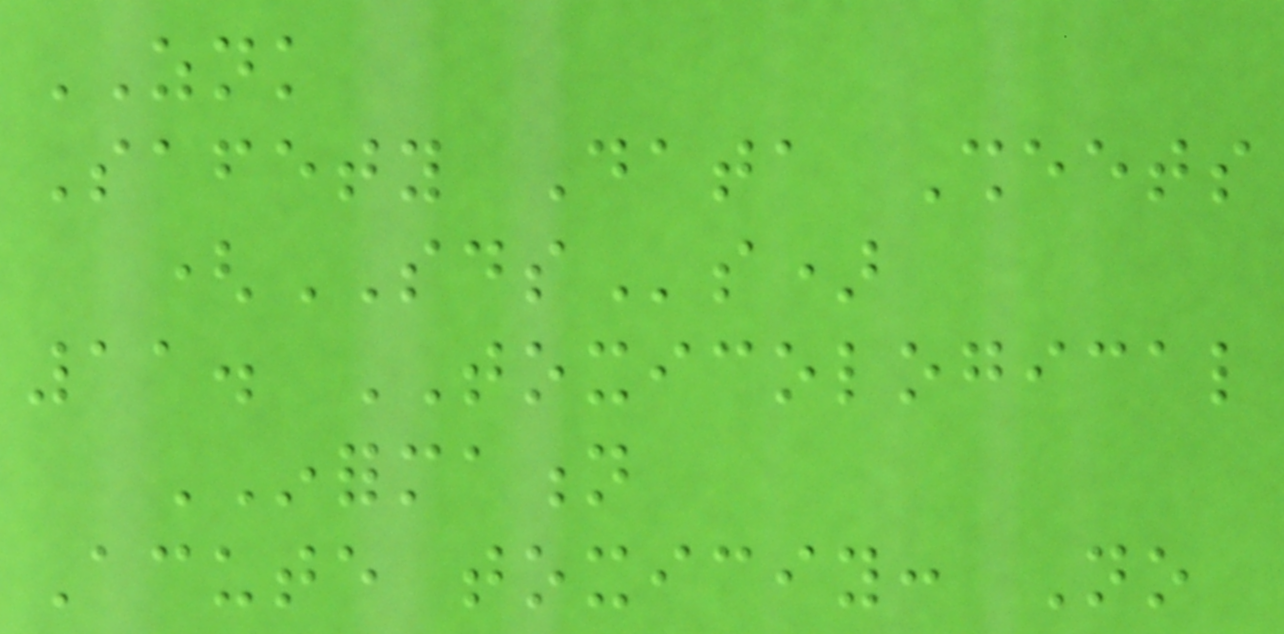ZNK
Safety Data Sheets
(SDSs)
11. TOXICOLOGICAL
INFORMATION
Acute toxiciy: No
